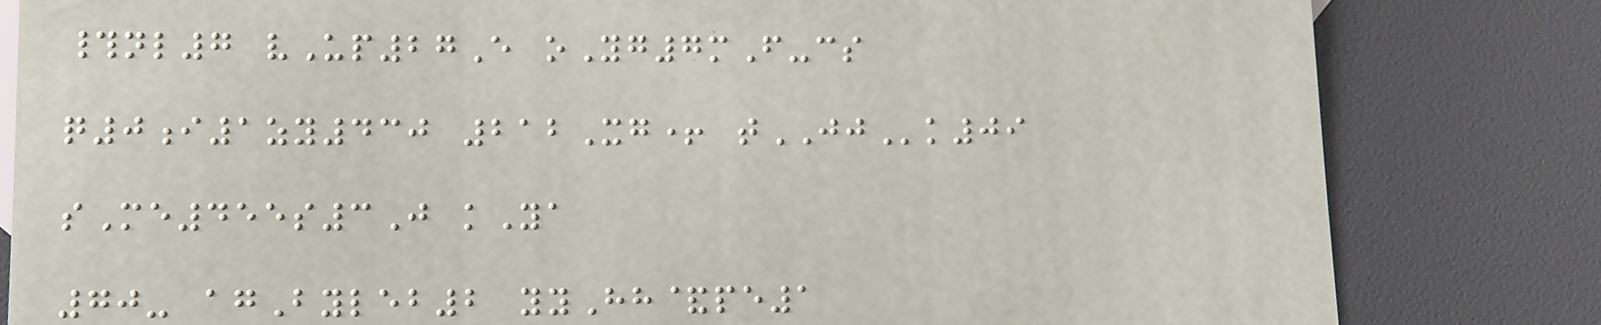#nl7 vUp27E oYg7mF-cs
q0i1zy430 212Xg+ tJJk09
sMe455s3J kYa
70- agByleb2 yyHh&pe1
